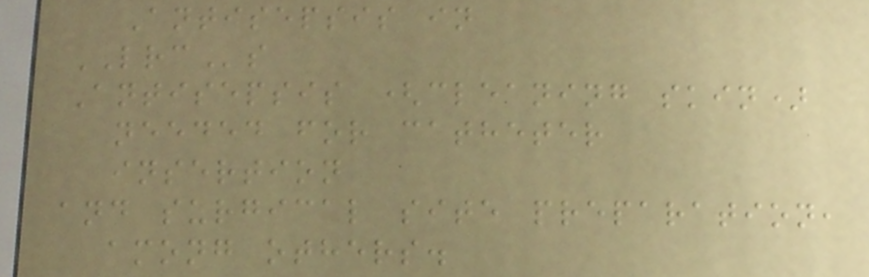Antisepsis in
LRCs
Antisepsis (cleaning skin)
needed for catheter
insertion
and surgical site preparation,
among others.
